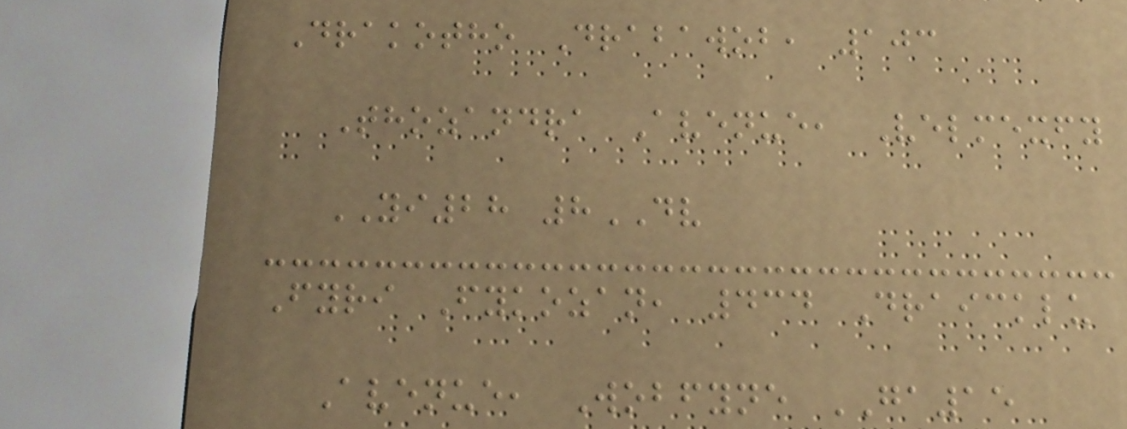Drakotho Drabawob, 103
Thozandra Avenue, Velmexfy
YI28 8DV
Fyri Fykozan, 434 Draicklu
Avenue, Wobfyne GA15
